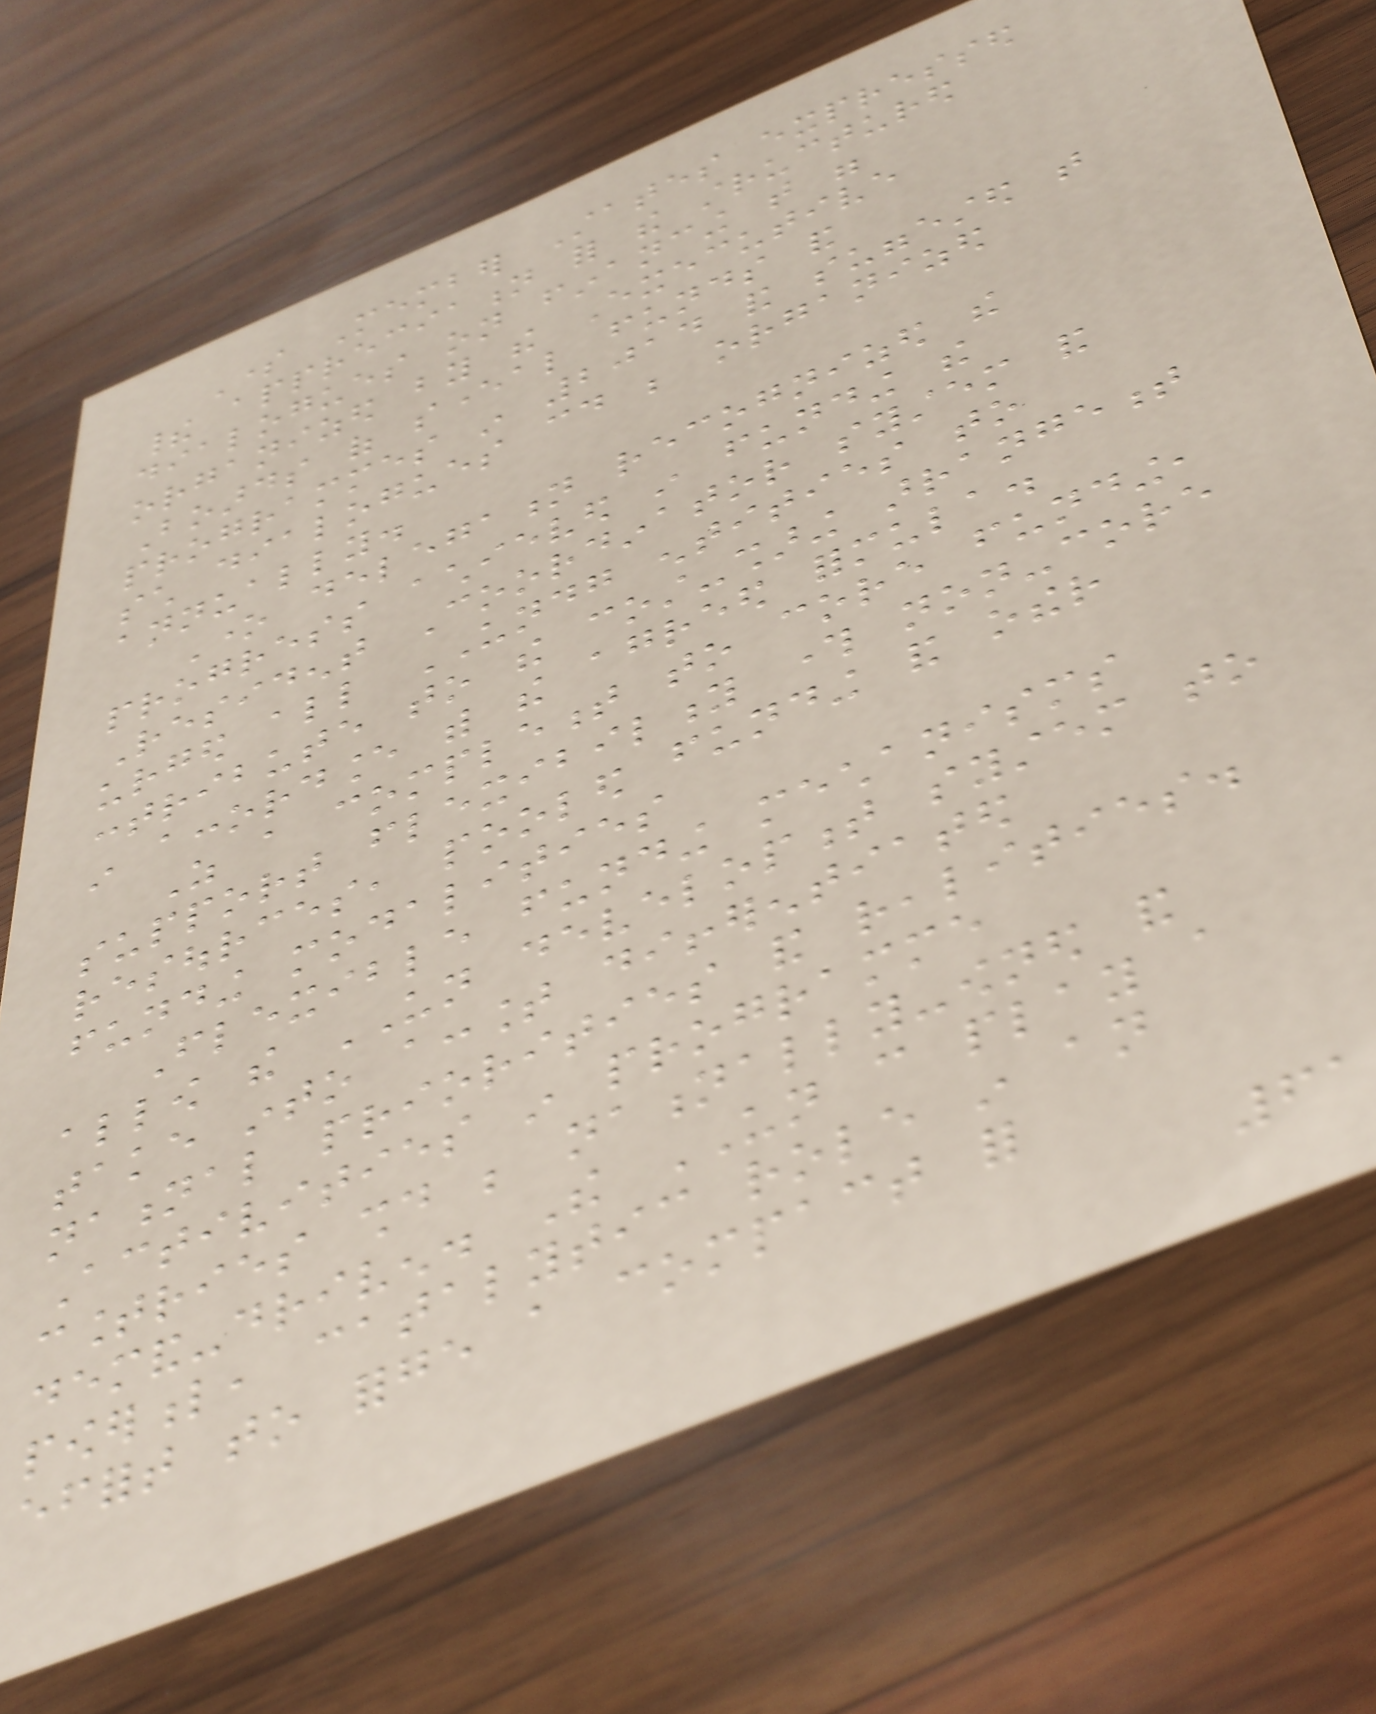Some Member States expressed
their appreciation for the structured
dialogues on financing that were
organized by the Executive
Boards of several funds and
programmes in 2014 and suggested that
such dialogues could be organized
annually.
One delegation recognized the
progress achieved in funding the
Resident Coordinator system and
urged all UNDG entities to
contribute to the cost-sharing arrangement
in accordance with the agreed formula.
As a complement to core funding,
support flexibility through non-core
resources, pooled funding and other
funding modalities
Flexible funding mechanisms
allow the UN development system to
take into account differentiated
national priorities and realities.
Activities in programme
countries should be nationally-owned and
demand-driven. The UN can play a
powerful, catalytic role in an
effort to forge a compact for
61
